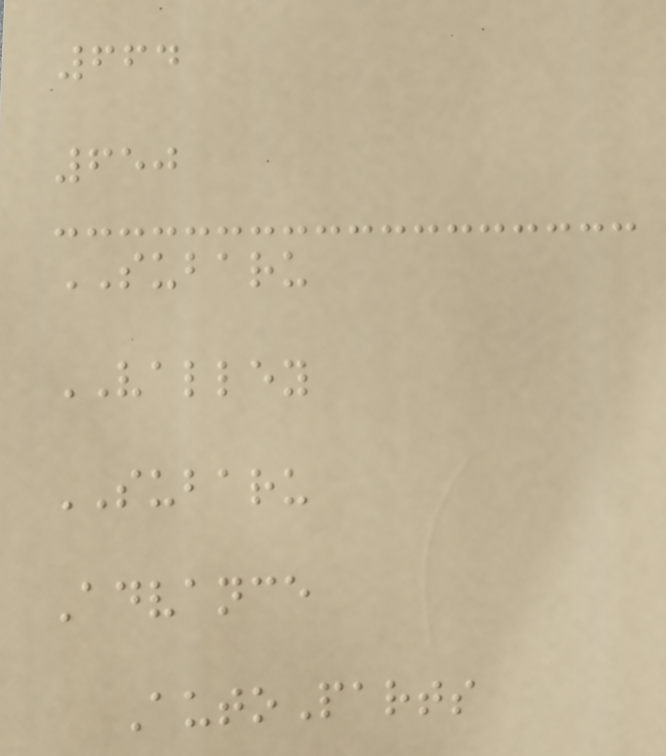664
650
SUBARU
VALLEY
SUBARU
Advance
AutoParts
